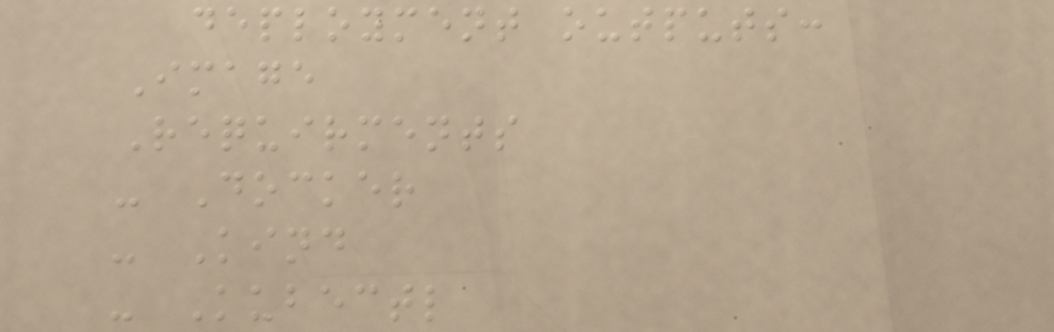deployment outputs:
Image
Requirments
- Docker
- Kind
- Kubectl
